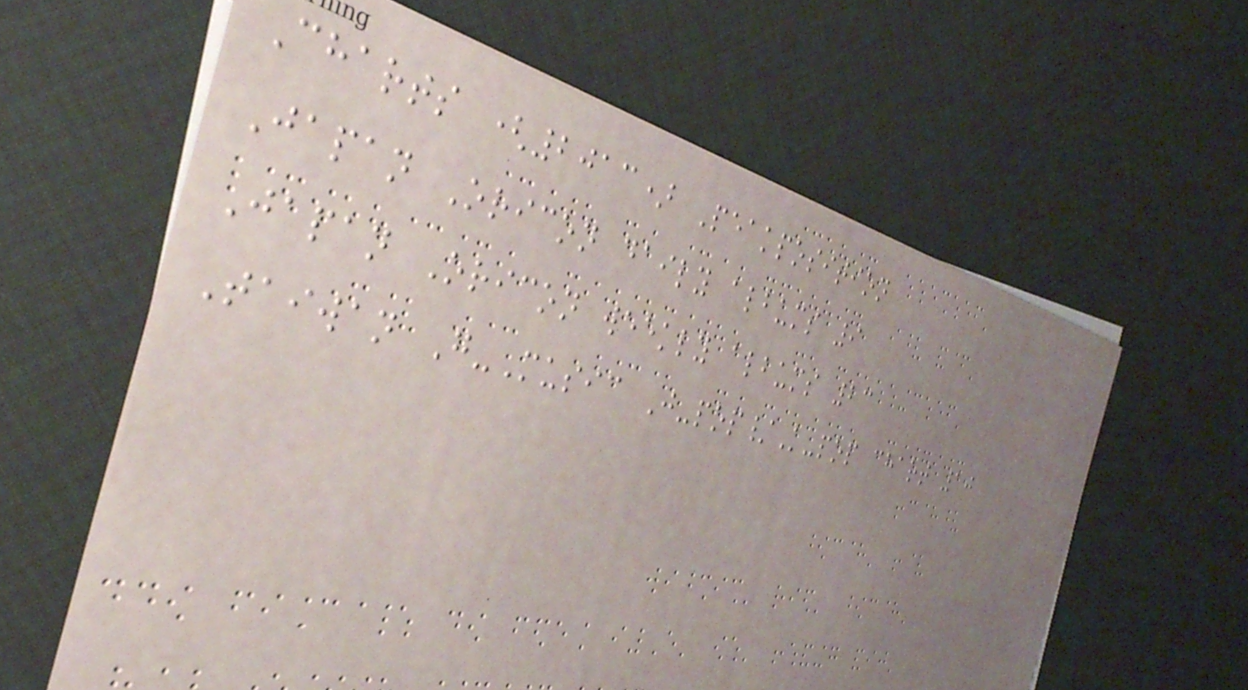Charts (2013) Peakposition
Japan Oricon daily albums 9
Japan Oricon weekly albums 23
Taiwan G-Music J-pop/K-pop chart 10
